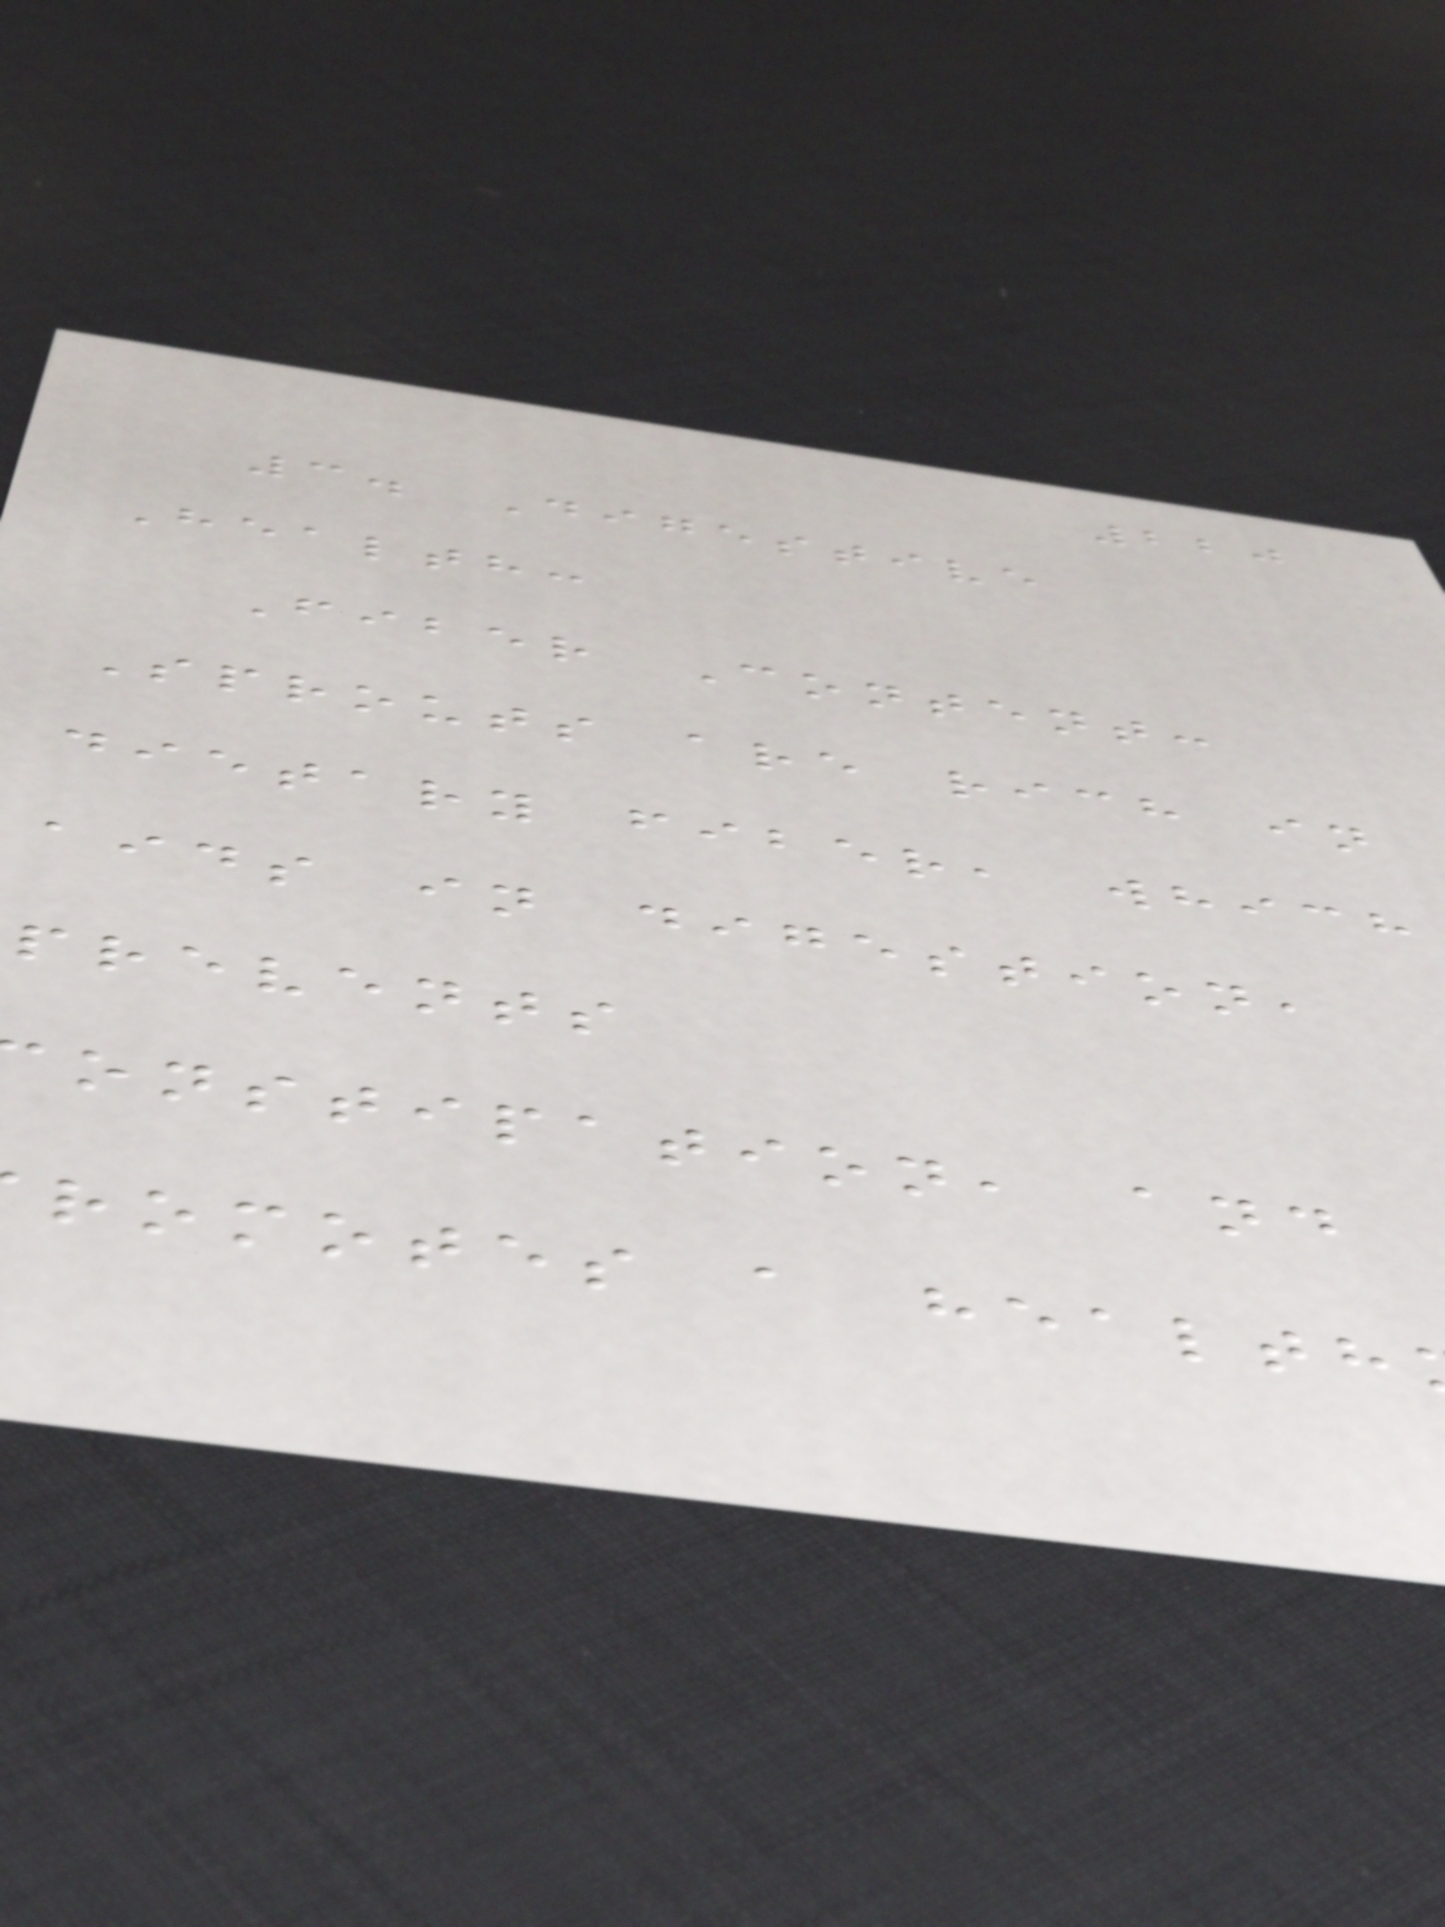220
3. Digestive
Health:
Fiber Content:
Sprouts are rich in
dietary fiber, which
aids in digestion,
prevents
onstipation, and
romotes a health
